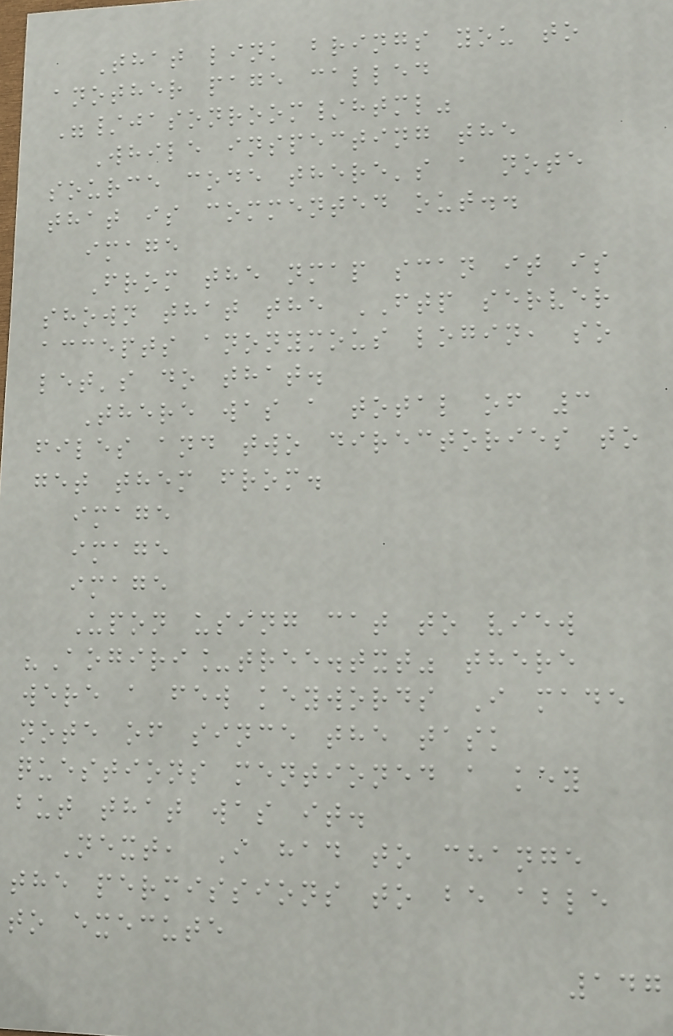That link brings you to
another page called
"/jasonroom/html"
While inspecting the
source code there's a note
that is commented out..
image
From the nmap scan it is
shown that the FTP server
accepts anonymous login, so
let's do that.
There was a total of 3
files and two directories to
get them from.
image
image
image
Upon using cat to view
"Aogiri_tree.txt" there
were a few keywords I made
note of since the task
questions mentioned a key
but that was it.
Next, I had to change
the permissions to be able
to execute
147
